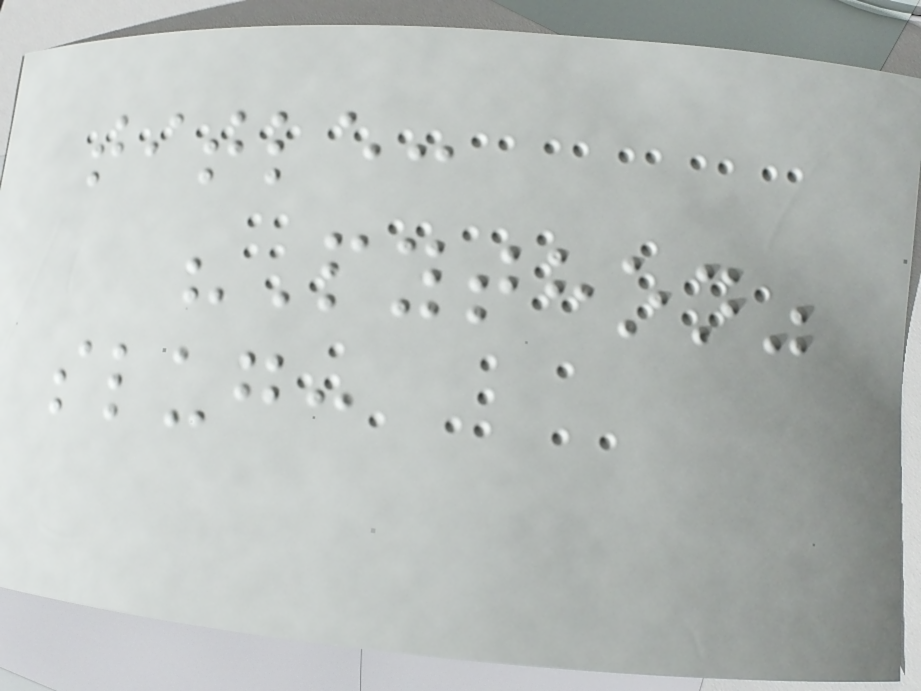title:
"Python"
slug:
